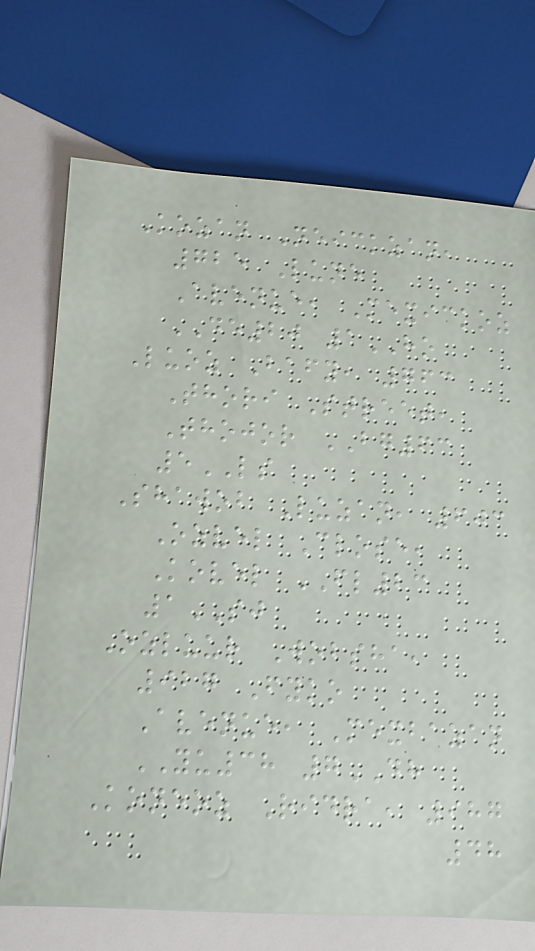Kozan Neickzan,
725 Lune
Avenue, Mexickoz
DE20 1HO
Luoz Bafy, 763
Thori Street,
Thojor BG63
5LS
Shawob Luzan, 603
Ozvel Close,
Kovel FL23
1SJ
Ozluur Wobsha,
927 Fyko
Avenue, Mexbazan
YU38 7DH
Koneoz Ridra, 987
48
